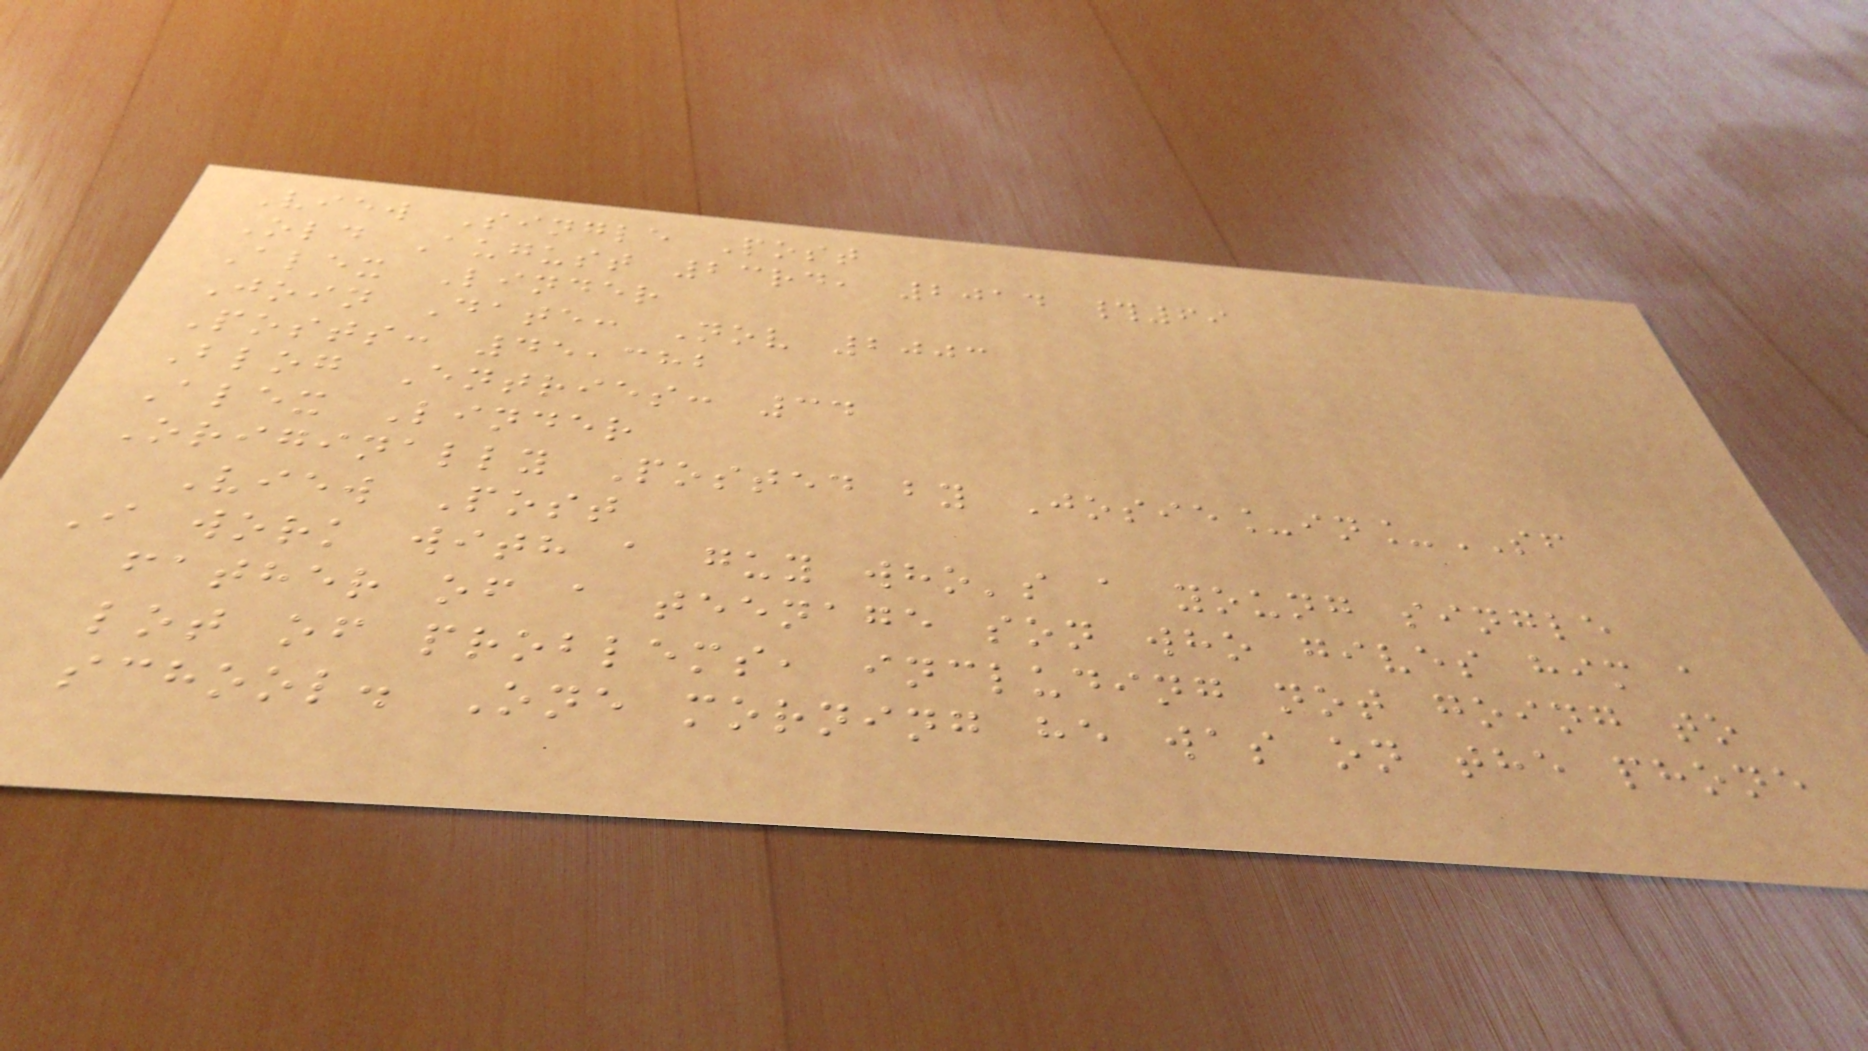View Single Post
Old August 23rd, 2014 #69
Alex Linder
Join Date: Nov 2003
Posts: 45,382
Blog Entries: 34
Alex Linder
Originally Posted by Josie_in_SF
View Post
I work with a guy who's a young single
father of a teenage son who gives him a
lot of problems, including not going to
school. One morning he was on the phone
